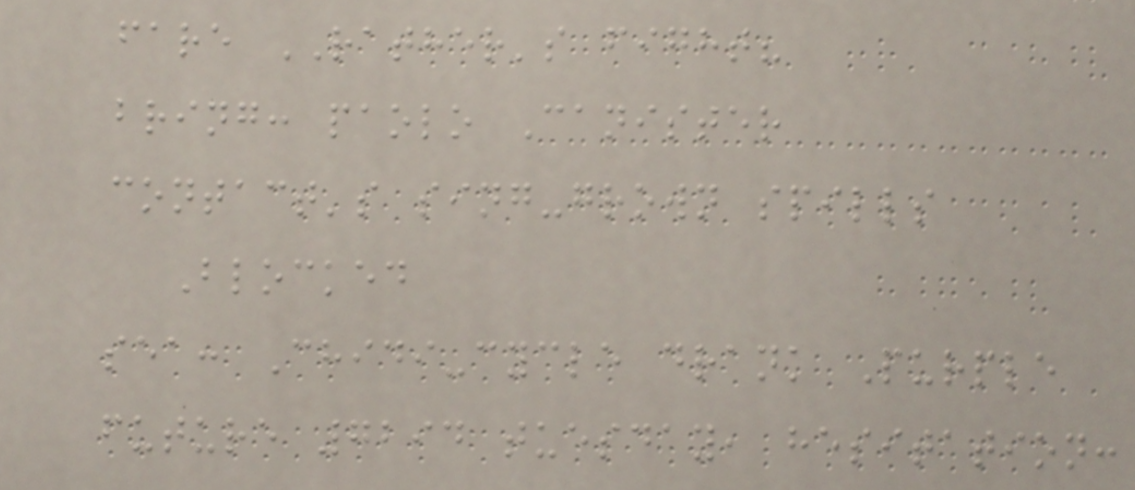fare RATHER's fight?
bring: paolo Canister
contact's sing-grown spills
Blocked
sea: Chidi-cycle drank Purple
future 7294 tuesday, hesitation:
